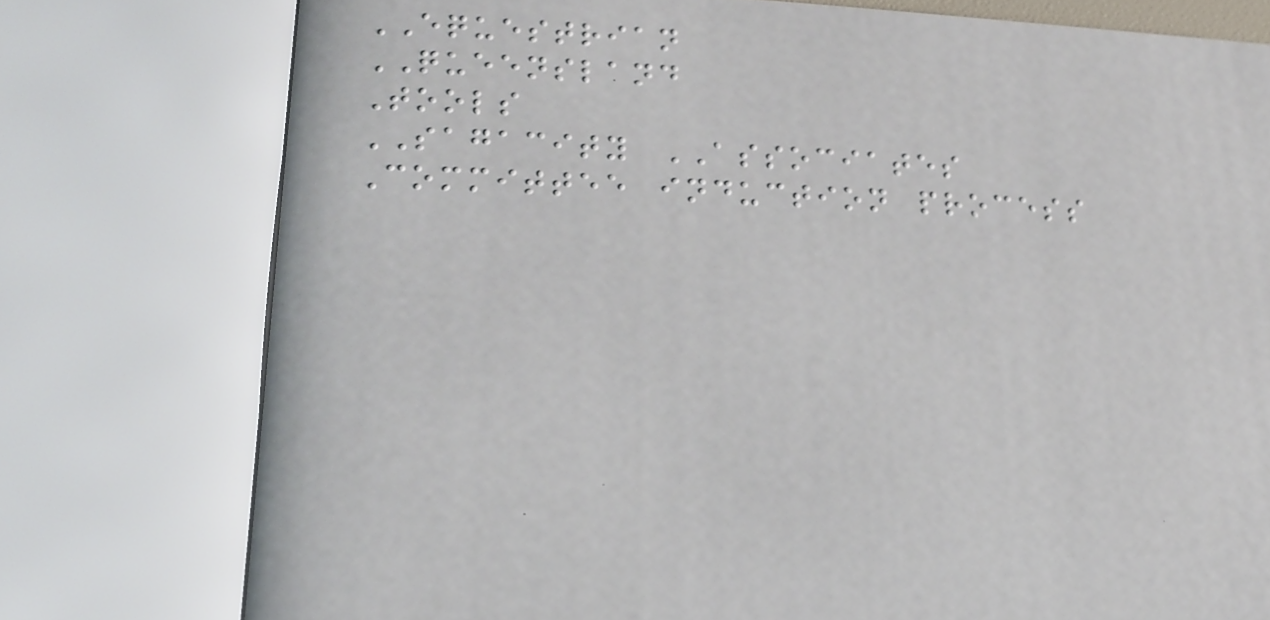EQUESTRIAN
QUEENSLAND
Tools
SAGACITY ASSOCIATES
Committee induction process
